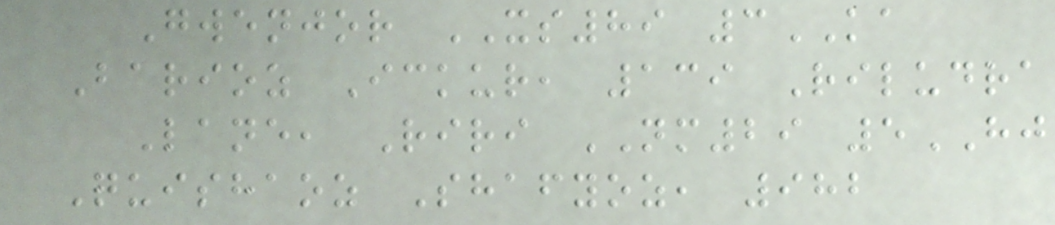Gwenjor XS89 3KA
Barioz Ickur, 139 Riludra
Lane, Riri NM29 5HJ
Quishaoz Shafyoz, 982
